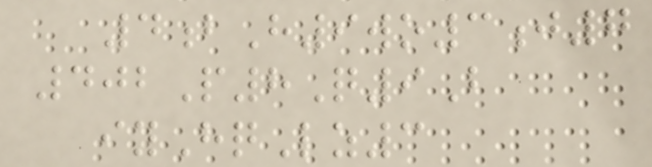4bH9wo3j7
402P8Q9B
iyHqLz3
